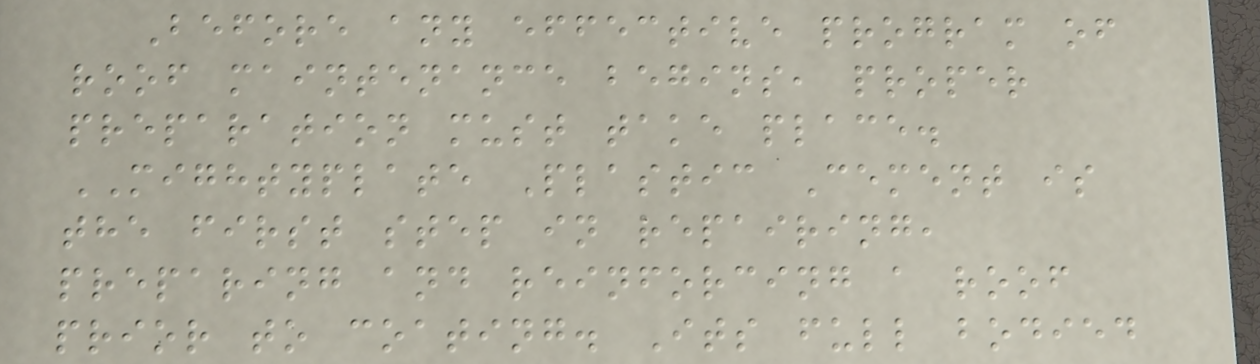Before any effective program of
roof maintenance begins, proper
preparation must take place.
MIGHTYPLATE Plastic Cement is
the first step in repairing,
preparing and reinforcing a roof
prior to coating. Its full bodied
